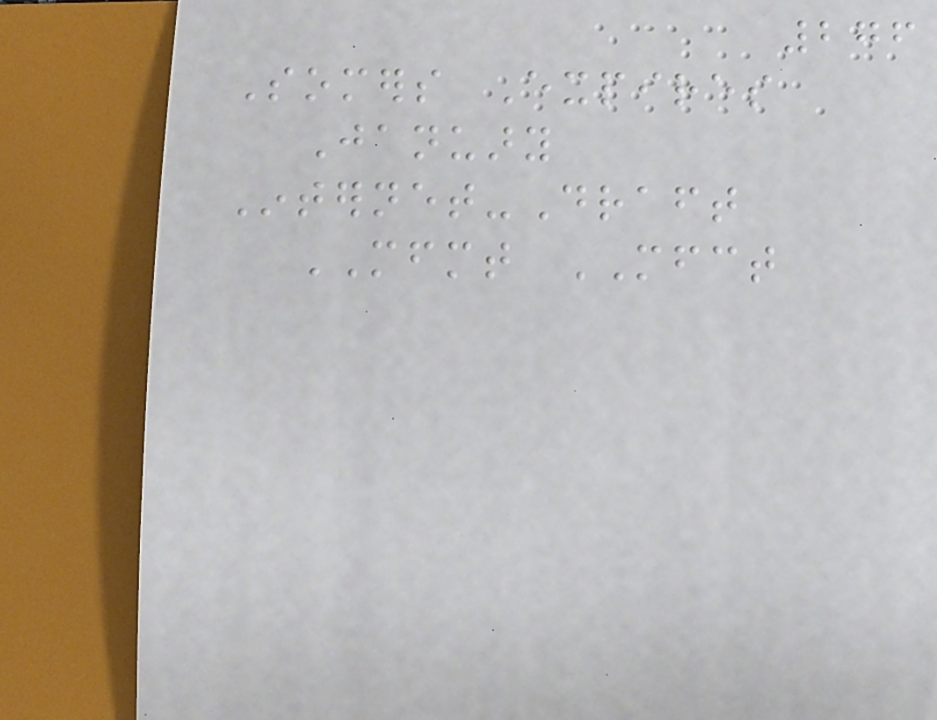276
Somers Expires
January
Internet-Draft
MFMT MFCT
